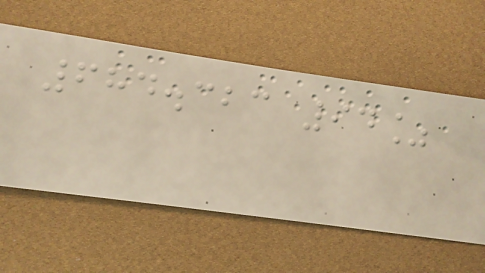684.323 94%
